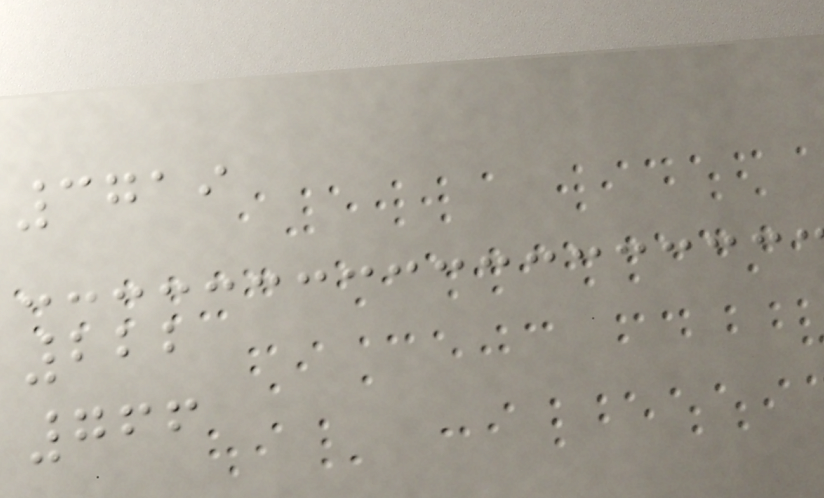3719
222
766
